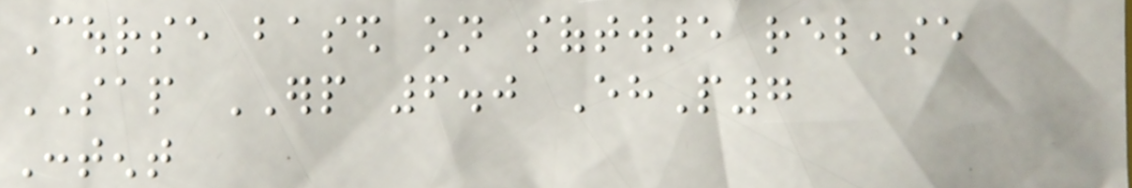Course based on software release
SAP ERP 6.0 EhP7
Content
